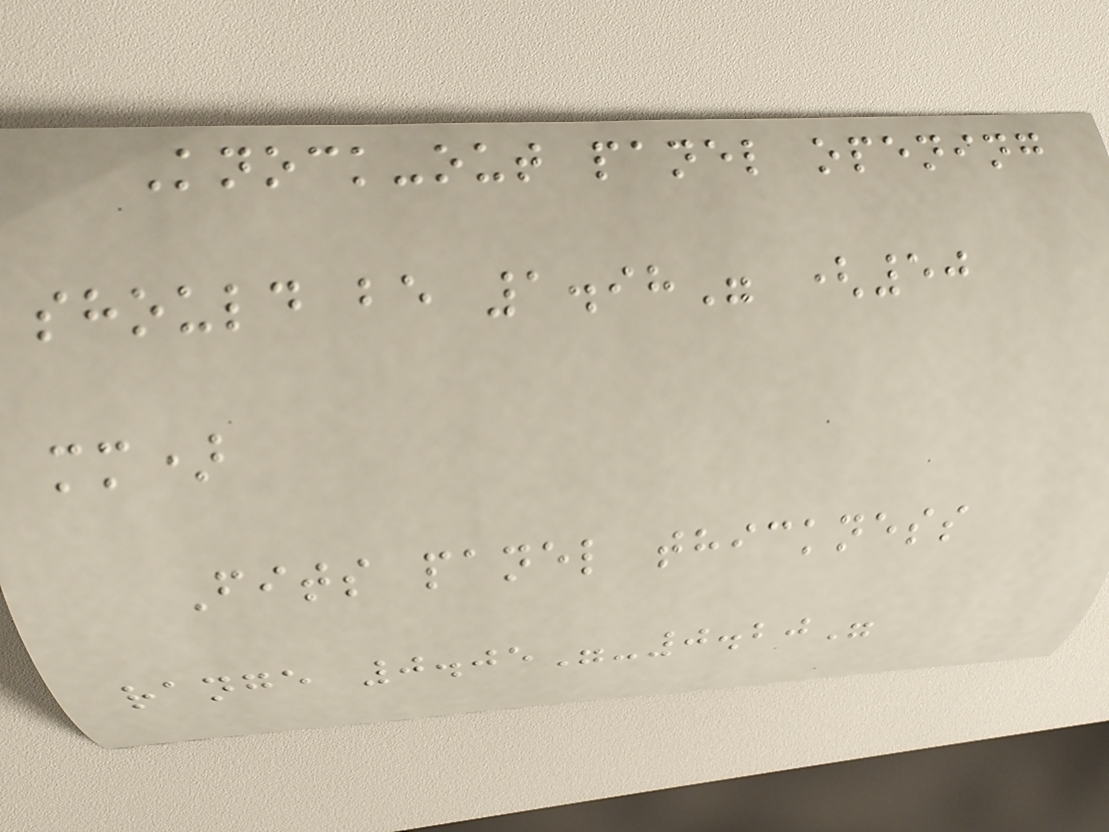Knock-out panel opening
should be 1.98" (50
mm)
Fits panel thickness
range 0.05"-0.20"
